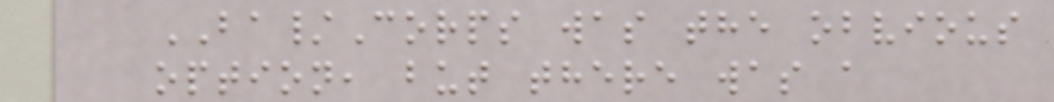BA/Corps was the obvious
option, but there was a
